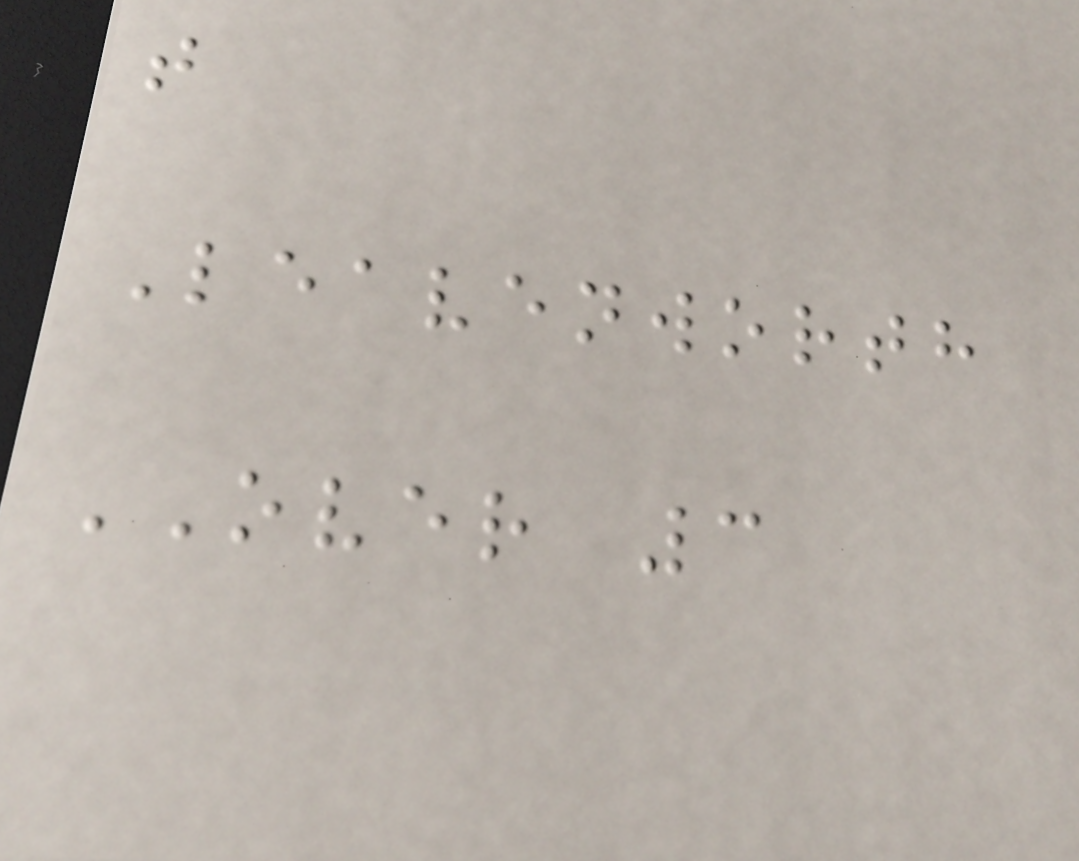t
Leavenworth
OVER 3
